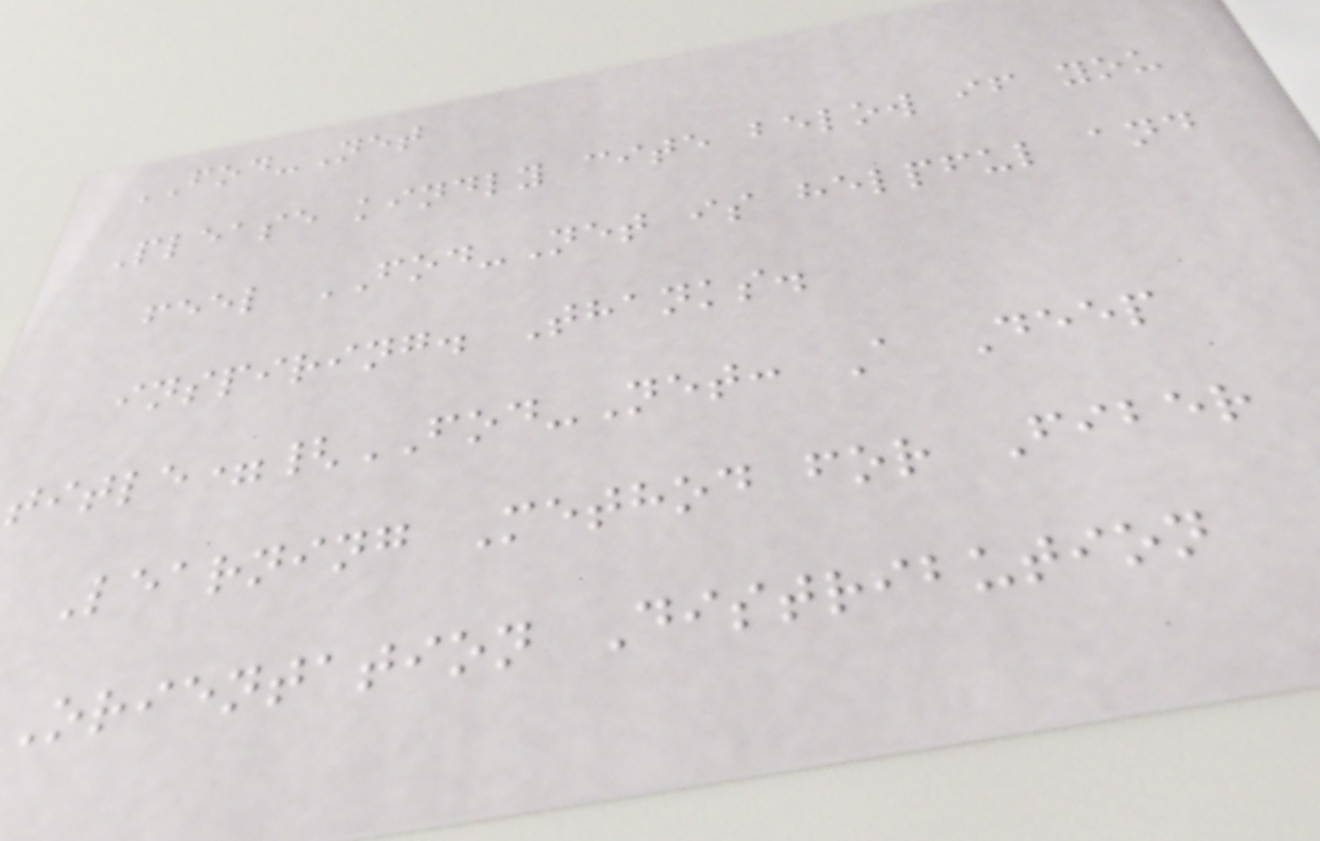FOD-Net
Please kindly cite below if you
feel FOD-Net is helpful and
inspiring. Thanks.
title={FOD-Net: A Deep
Learning Method for Fiber
Orientation Distribution
